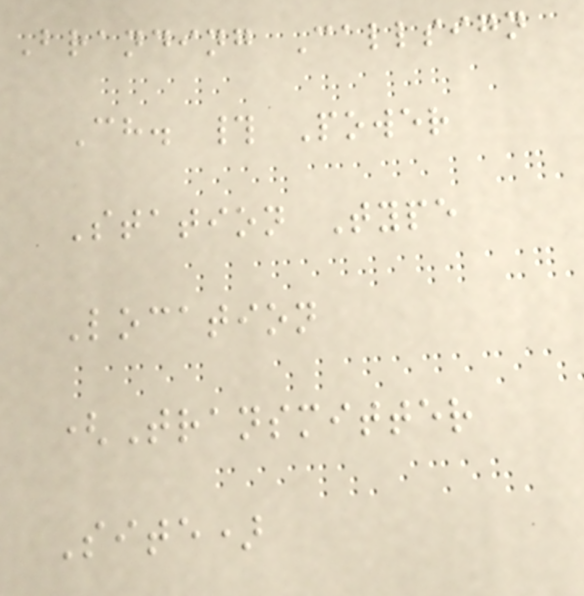Branding Callsign
Ch. # Power
Station Type
Location
(Transmitter
Site)
